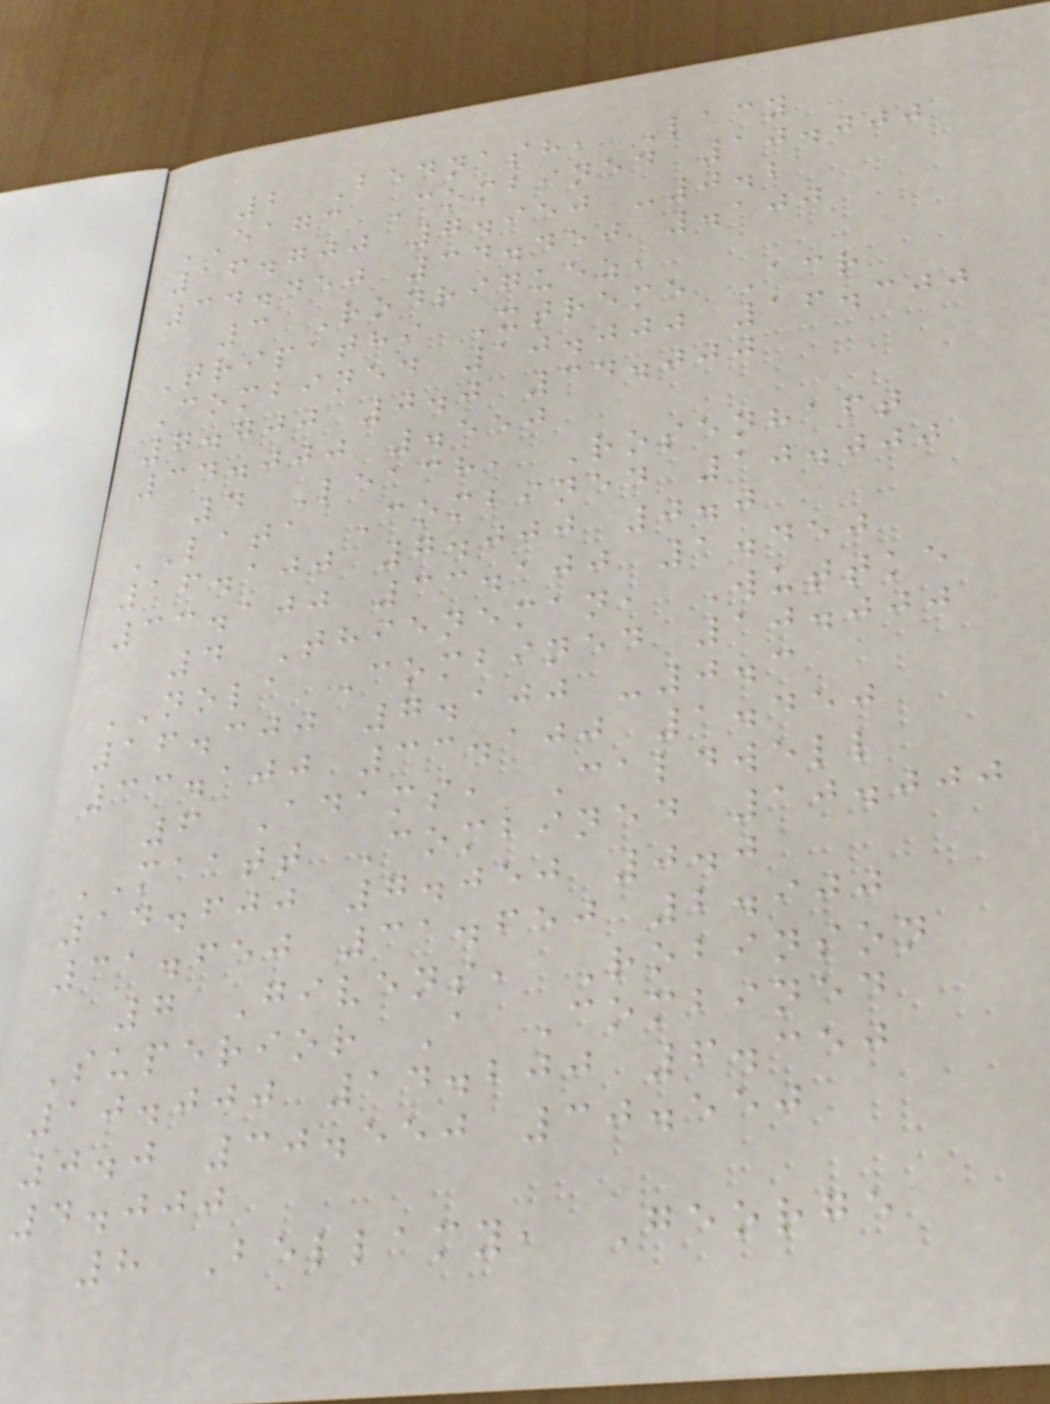2 Bednash, Lacy
EAGC Combined 10.000
16.700 7.950 -0.2
34.450 34.450 .100
3 Rodriguez,
Tripathi Xtreme Acr
Combined 10.000 16.300
7.700 0.0 34.000
34.000 .550
4 Leach, Rosenhaft
LATA Combined 10.000
16.100 7.000 0.0
33.100 33.100 1.450
4 Thieneman, Wuttke
NOLA Combined 10.000
16.300 7.100 -0.3
33.100 33.100 1.450
6 Adams, Caldwell
MAATT Combined 10.000
14.600 7.050 0.0
31.650 31.650 2.900
7 Givens, Robinson
Superior A Combined
10.000 14.200 6.350
0.0 30.550 30.550
4.000
8 Bellamy, George
